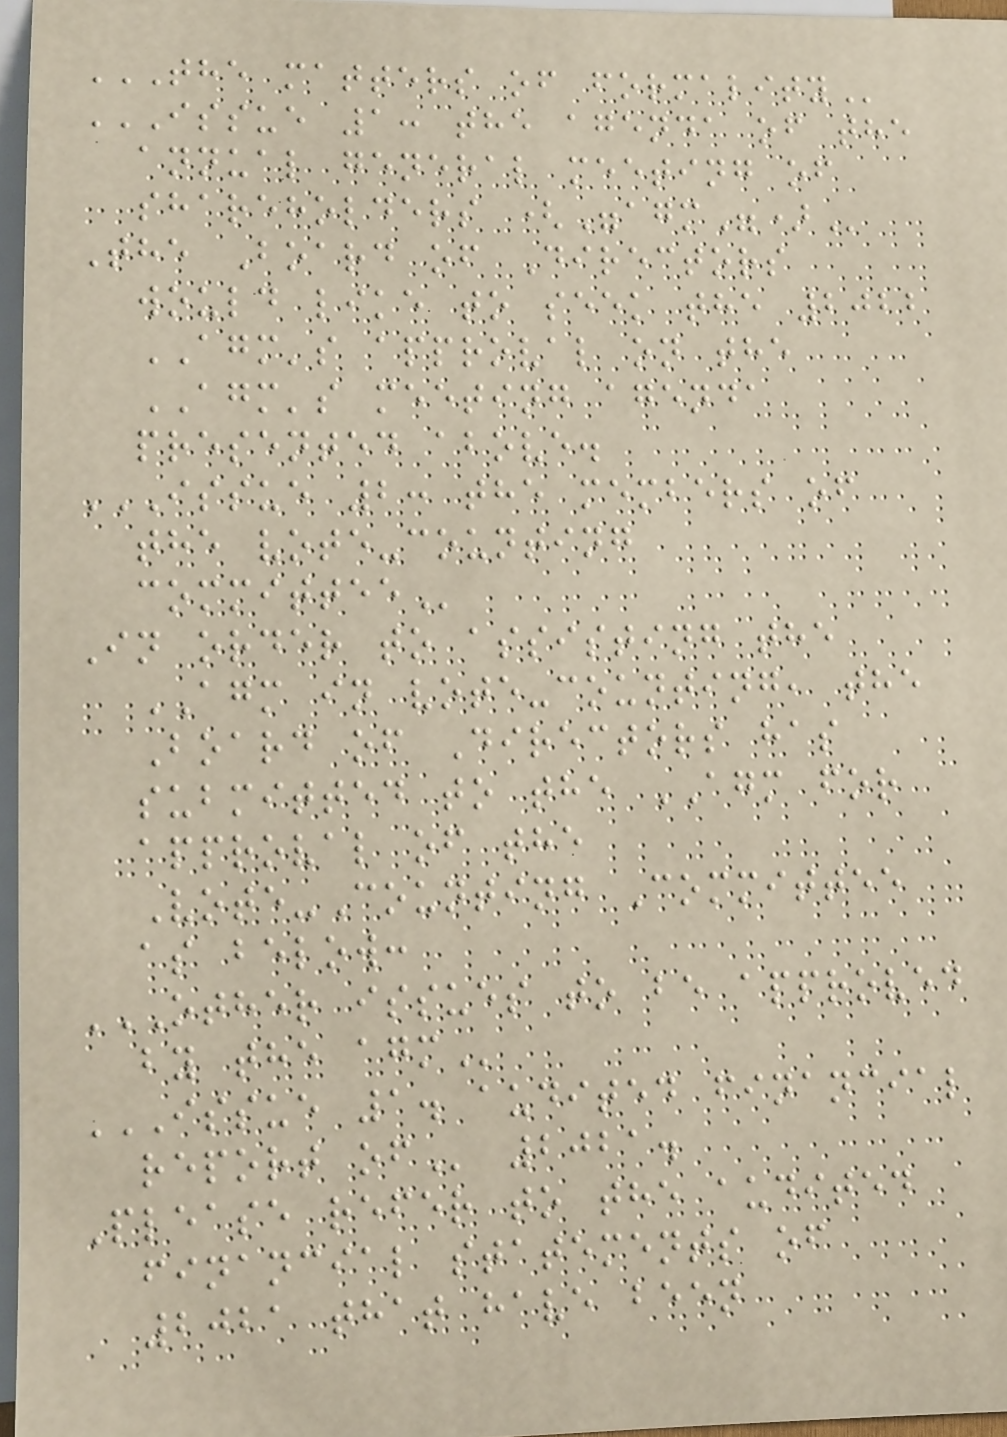THE MATTERS OF FORMALITY
ISSUE 1: THE AGENDA OF THE
ANNUAL GENERAL MEETING OF
SHAREHOLDERS ("AGM")
The Board of Directors
would like to seek the 2022
AGM's approval on the
AGM's meeting agenda
presented above.
ISSUE 2: THE MEMBERS OF
THE VOTE-COUNTING
COMMITTEE
In order to assisting the
AGM in vote-counting, the
Board of Directors has
submitted to the AGM for
approval of the
Vote-Counting Committee
as below:
OTHER ISSUES TO BE APPROVED
BY THE AGM
ISSUE 1. AUDITED FINANCIAL
REPORT OF 2021.
Please refer to the audited
financial statements of
2021 that have been
